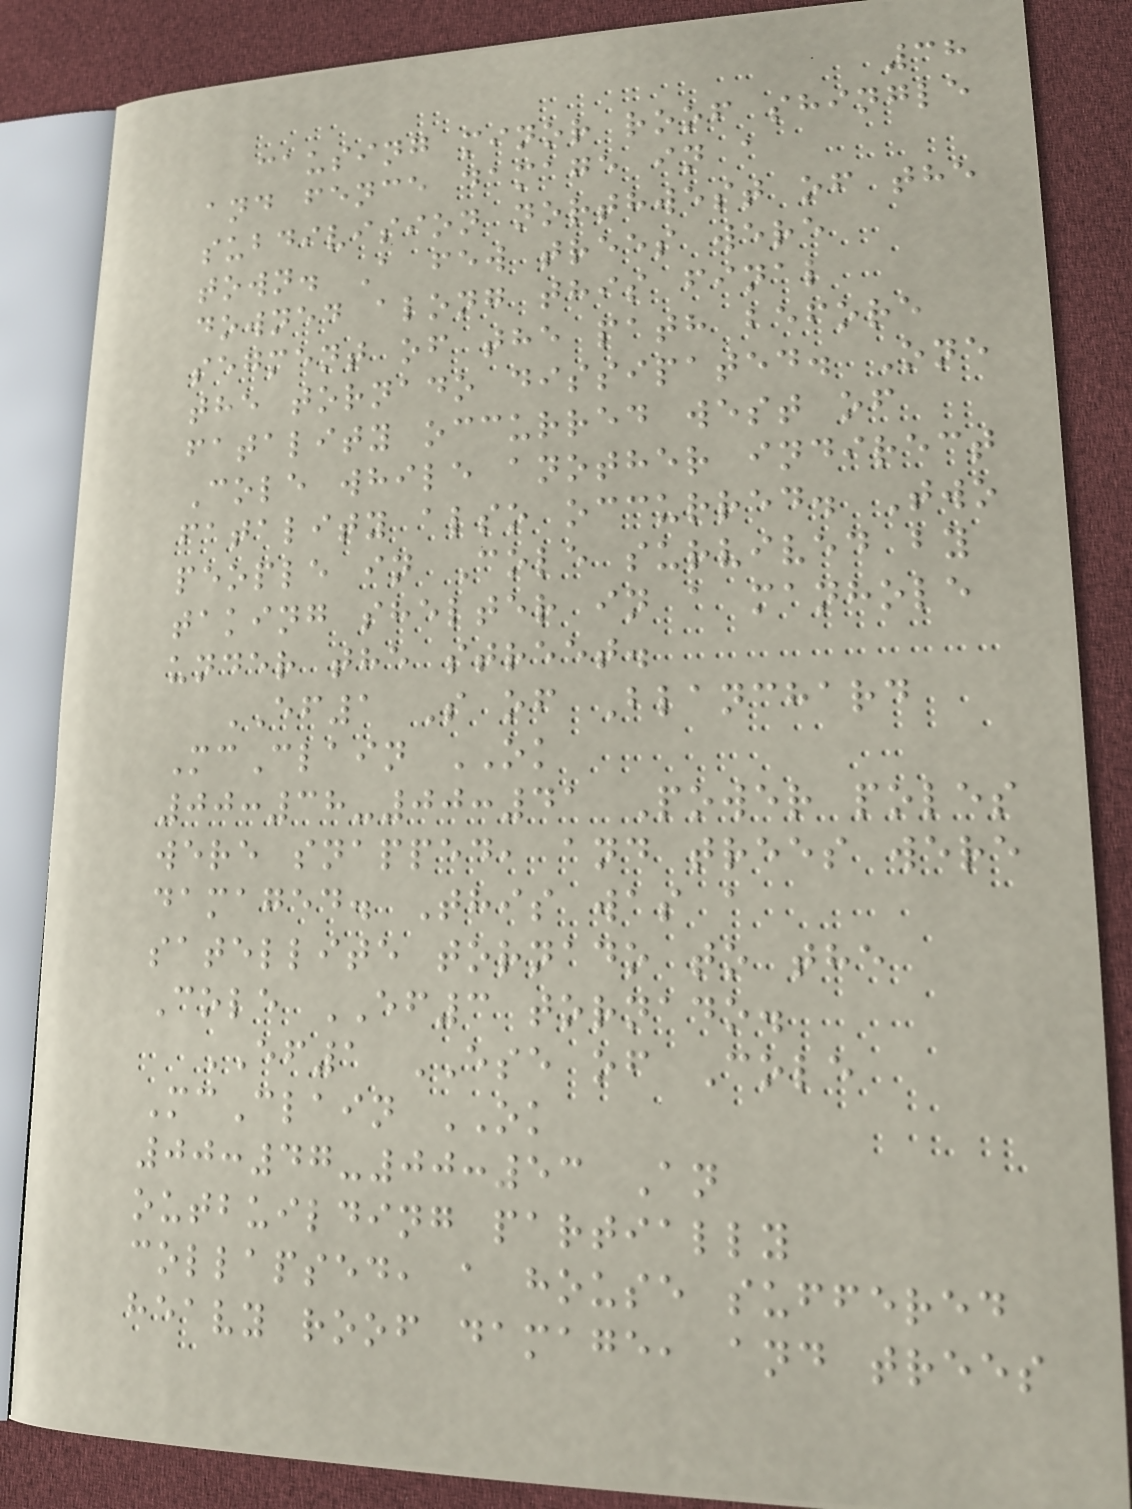38
causing minor roof shingle
and fence damage in a
subdivision northwest of the
town. A few trees were
downed along this final
segment of the path before
the tornado dissipated. One
fatality occurred west of
Cole while another indirect
fatality also occurred. Two
people in Cole survived by
taking shelter in a manhole
under the street.
EF1 S of Blanchard
McClain OK
00:38-00:41 Power poles
were snapped, and trees were
damaged. This was a
satellite tornado to the
Cole EF3 tornado.
EF1 ESE of Cole
McClain OK
00:47-00:53 An
outbuilding partially
collapsed, a house suffered
heavy roof damage, and trees
